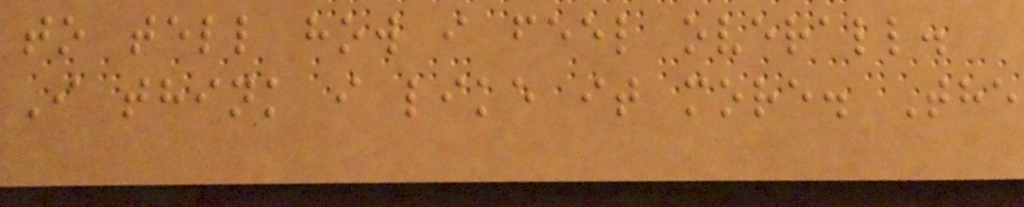to tell how i feel overall.
I think i like it more. The
